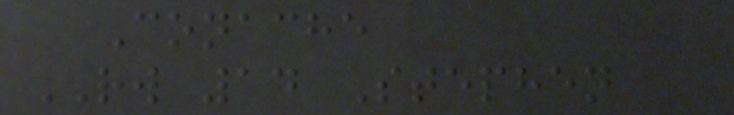Conache
RW 14 Stephen
